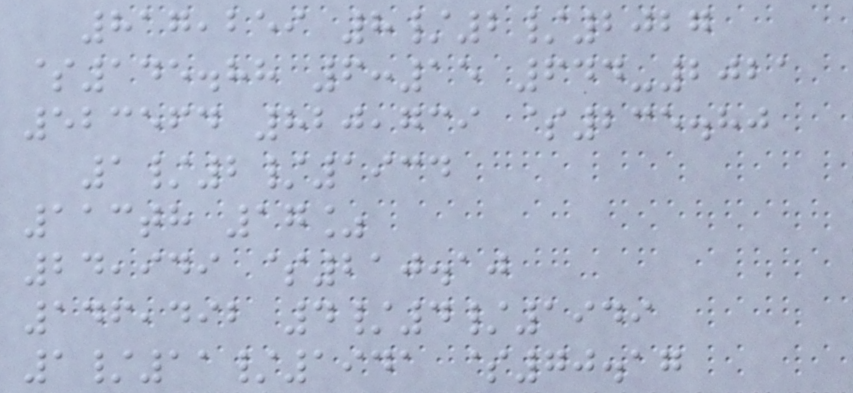817,259 8/2/2027
$145.88 6:15 644-2021
523564 820,739 $235.80
1/2/1934
113th 17%
24,949 $210.10
146,492 4/4/1949
1/11/1941 $70.17
